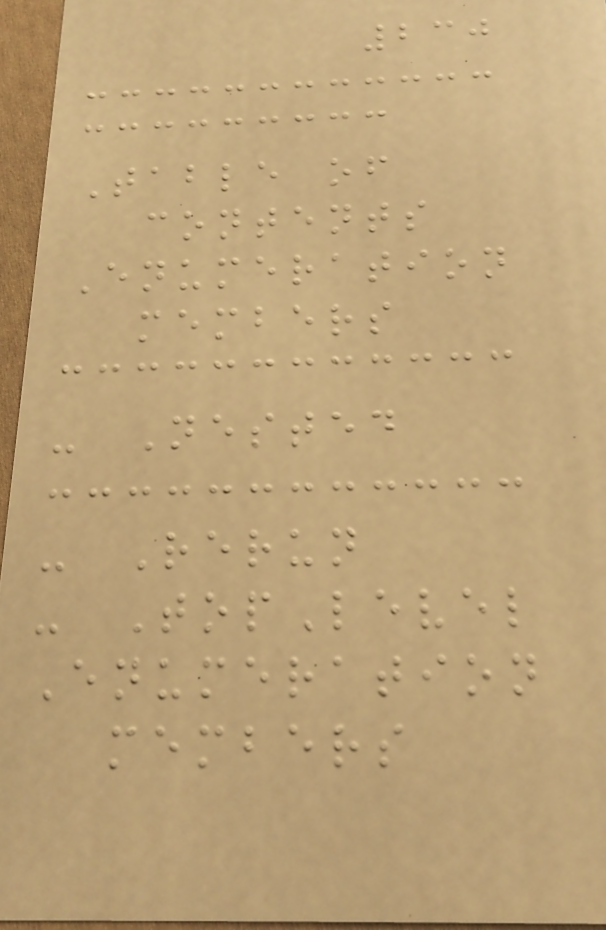230
Table of
contents
Enumeration
members
- Nested
- Rerun
- TopLevel
Enumeration
members
